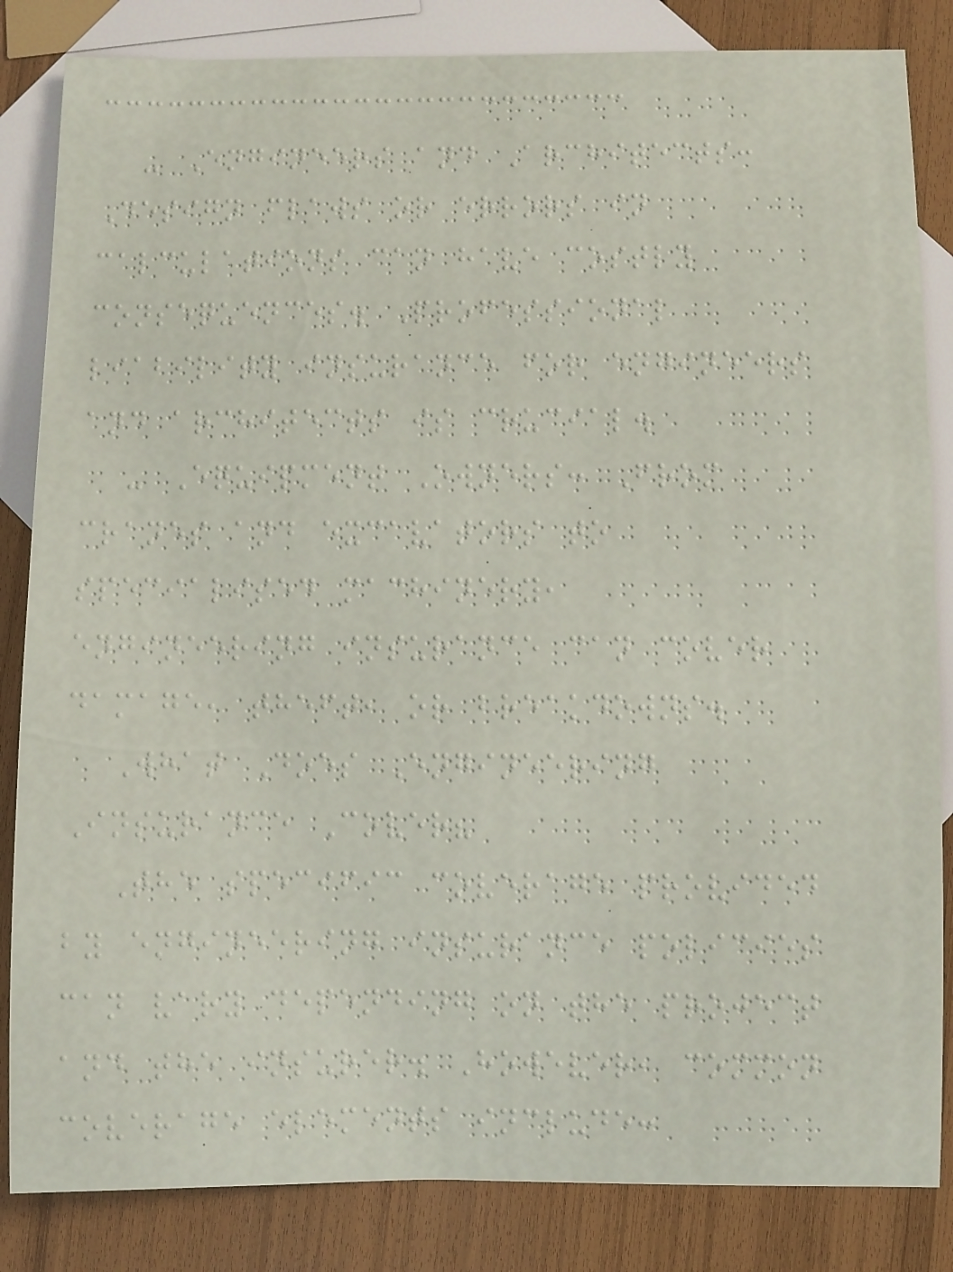- Engineers and Architects:
Design flaws or errors in
calculations can have costly
consequences. Professional
liability insurance for engineers
and architects is crucial.
- Equipment Owners: From
cranes and excavators to
specialised machinery,
engineering insurance can cover
damage, theft, or breakdowns.
What Does Engineering
Insurance Cover?
The specific coverage provided
by engineering insurance policies
can vary depending on the project
and the insurer. However, common
coverage elements include:
